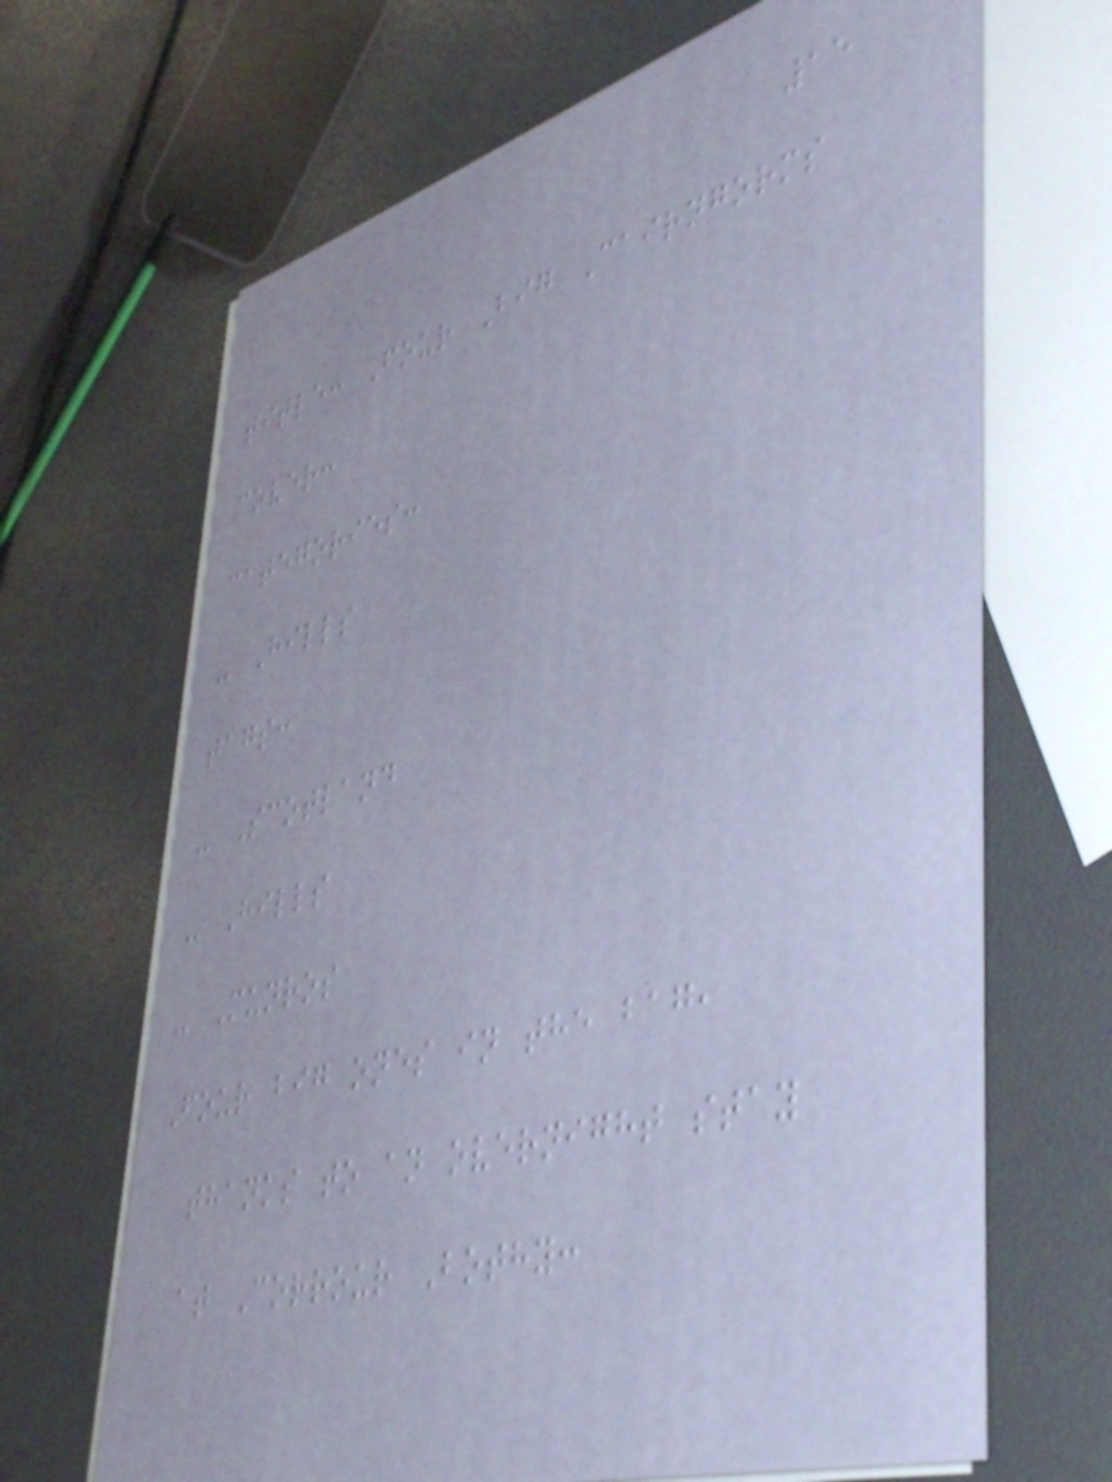15
title: Four Big Cairngorms
cover:
categories:
- Hills
tags:
- Scotland
- Hills
- Munros
Four big ones in the bag,
thanks to an overnight stay
at Corrour Bothy:
